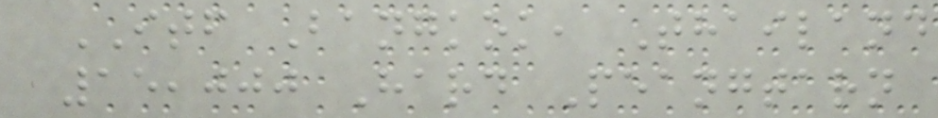ITF Bangkok, Thailand
15,000 Hard Peangtarn
